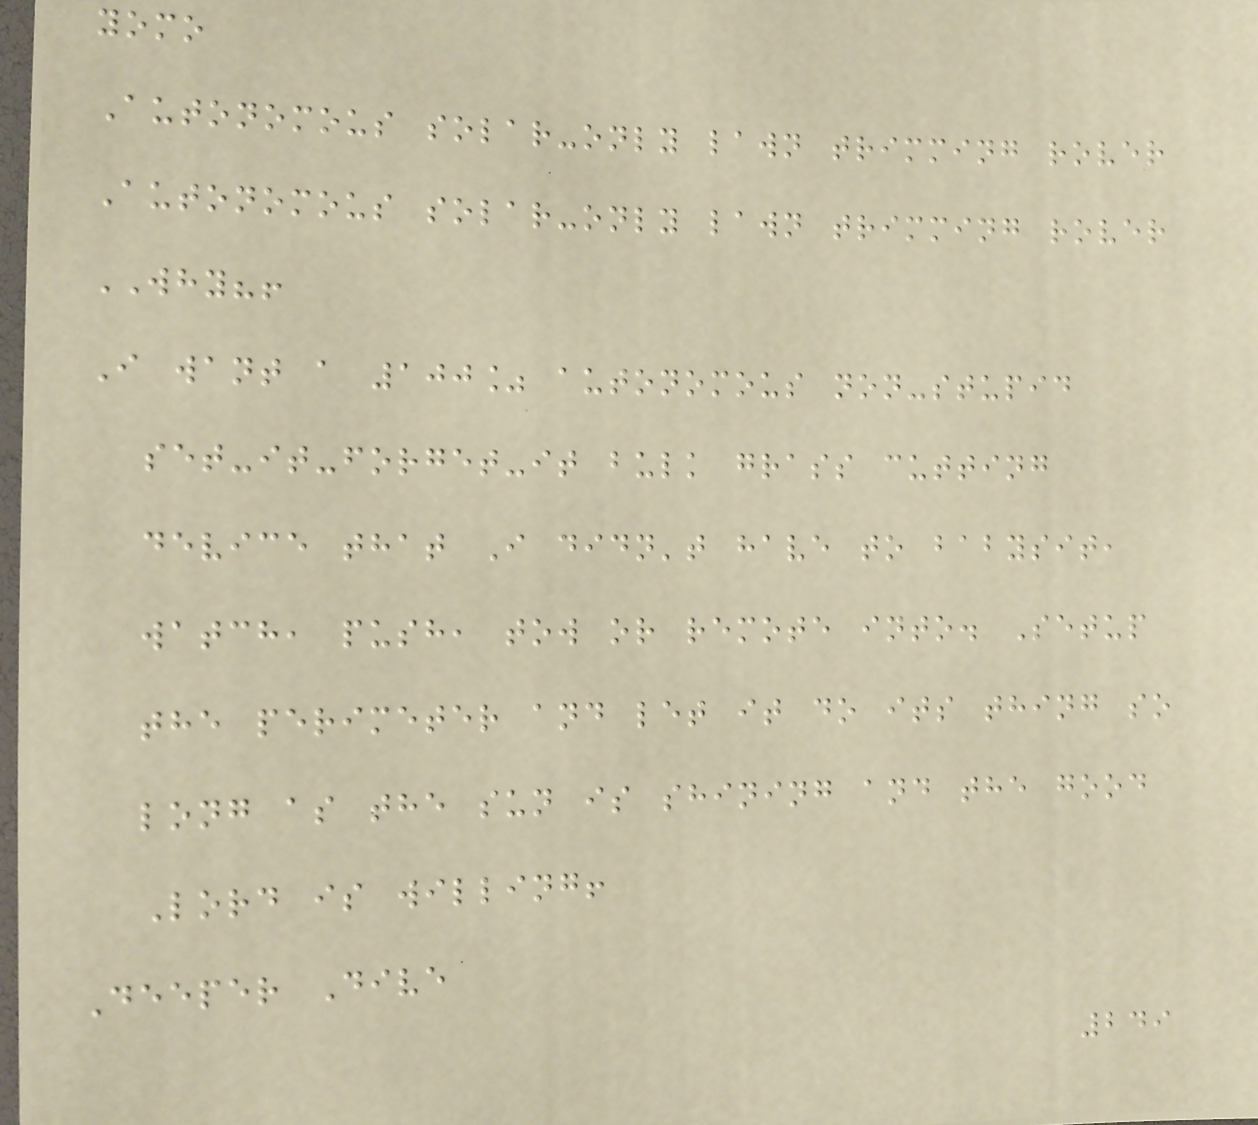yomo
Autonomous solar-only lawn trimming rover
Autonomous solar-only lawn trimming rover
WHY?!
I want a 100% autonomous non-stupid
set-it-forget-it bulk grass cutting
device that I didn't have to babysit,
watch, push, tow or remote into. Setup
the perimeter and let it do its thing so
long as the sun is shining and the good
Lord is willing!
Deeper Dive
249
